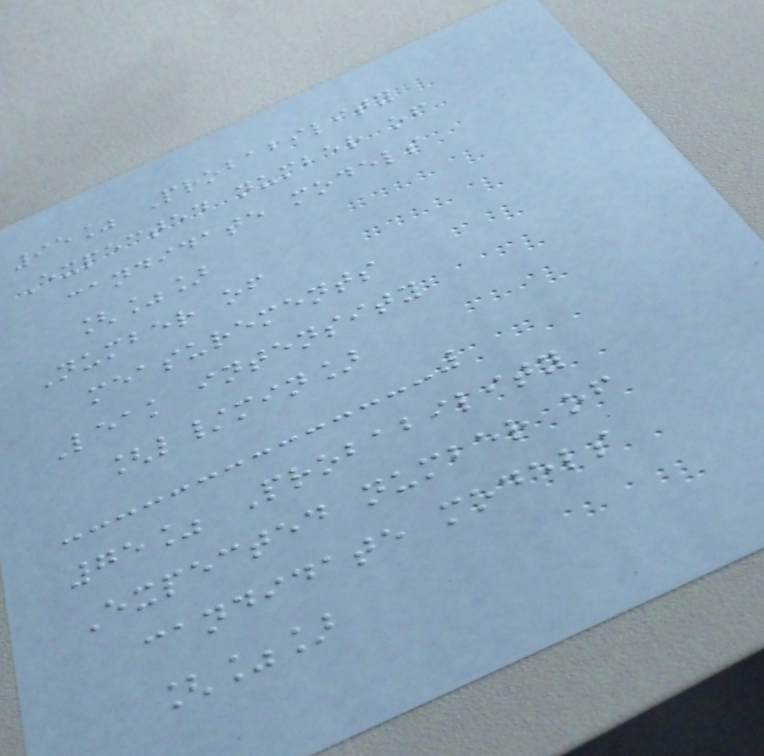95% Probability
Expected number of
candidate models
[%]
Number of
measurements
Leak intensity
[l/min]
75% Probability
Expected number of
candidate models
[%]
